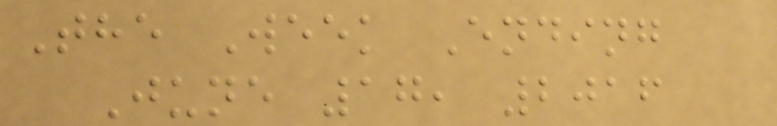The Week Ending
June 17, 2016
